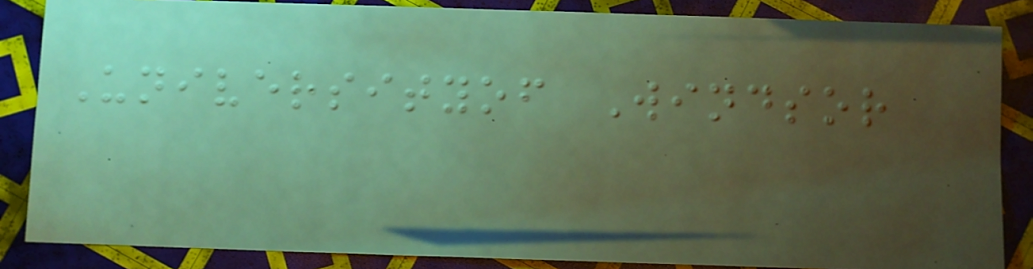Universityof Windsor
